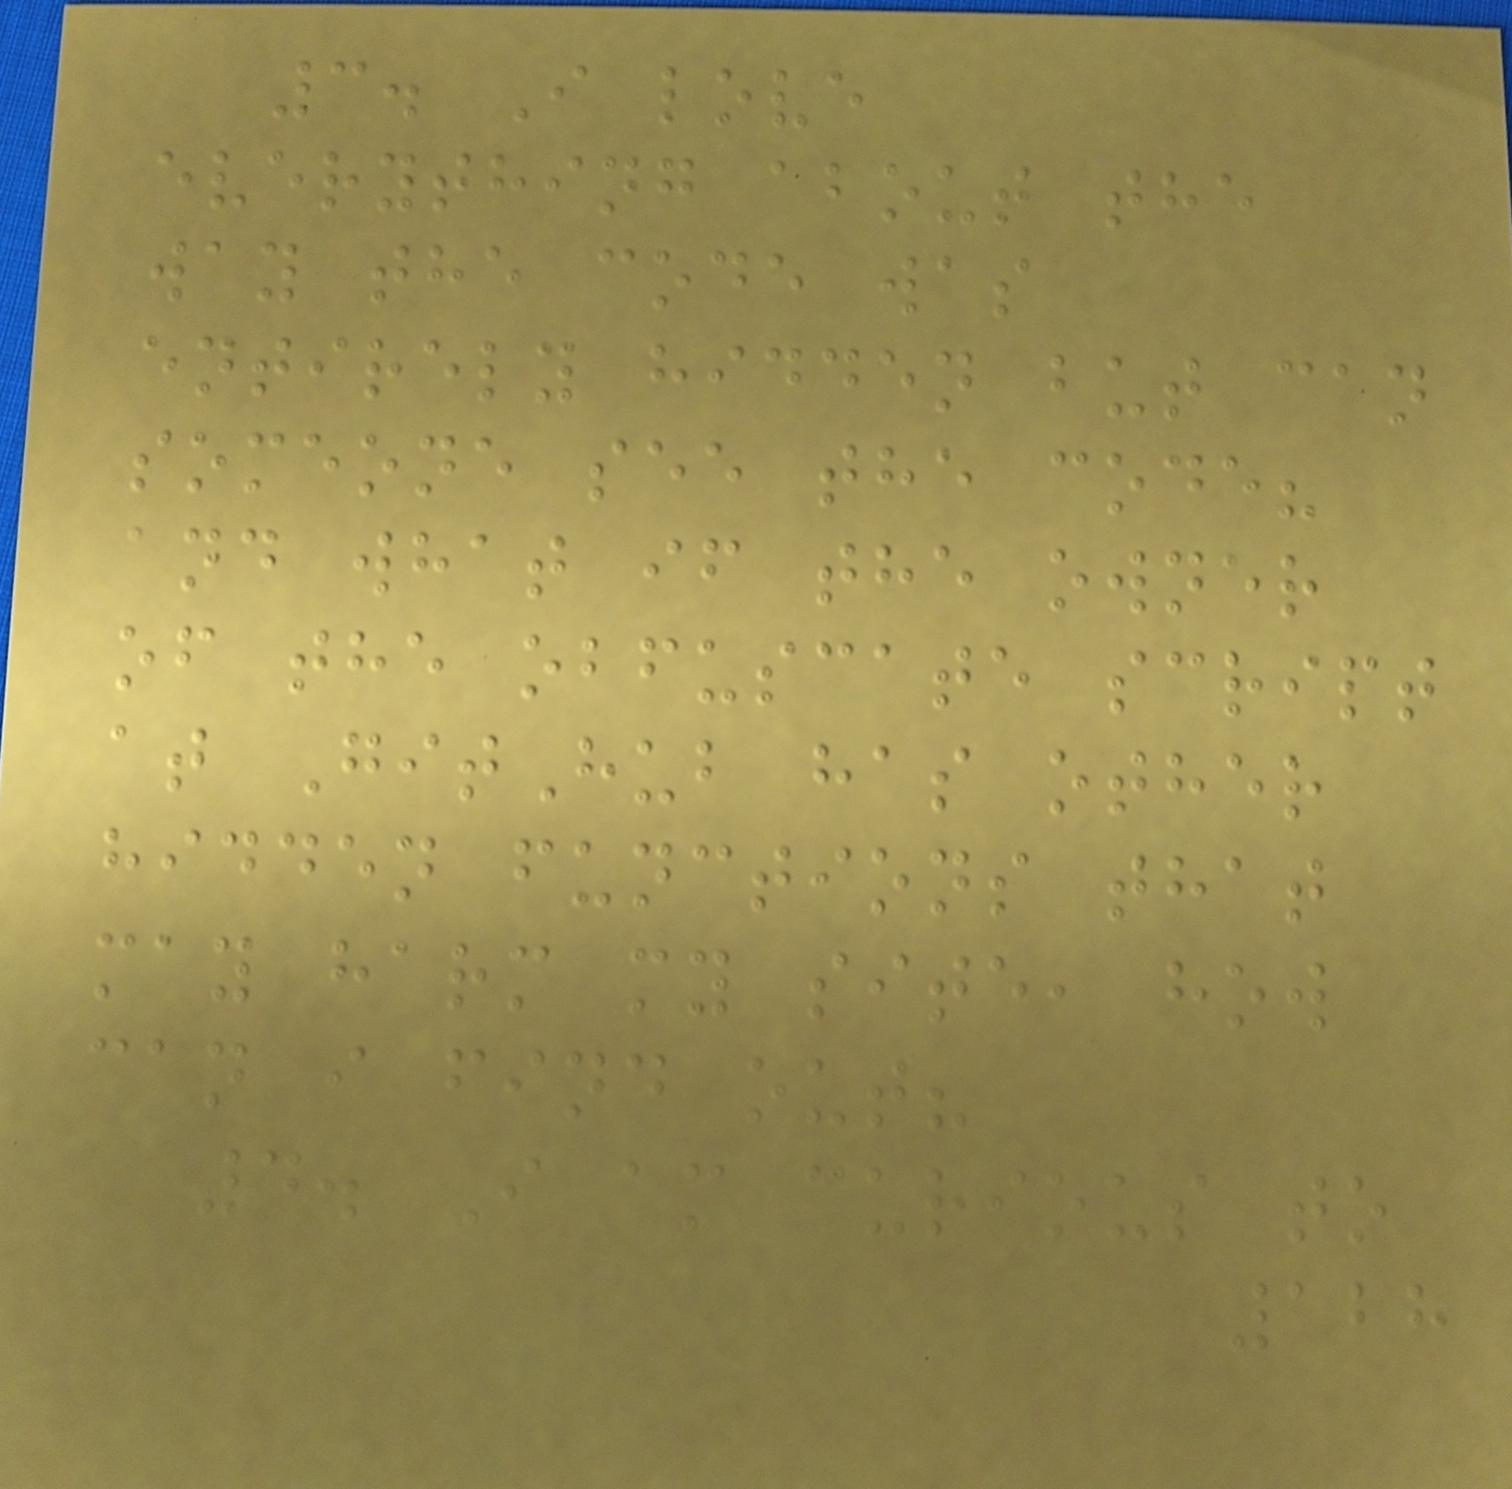3. I love
everything about the
way the code was
entirely hidden but can
someone see the code?
and what if the owner
of the obfuscate script
at GitHub has other
hidden functions that
may harm my site, how
can i find out?
4. I am curious to
128
